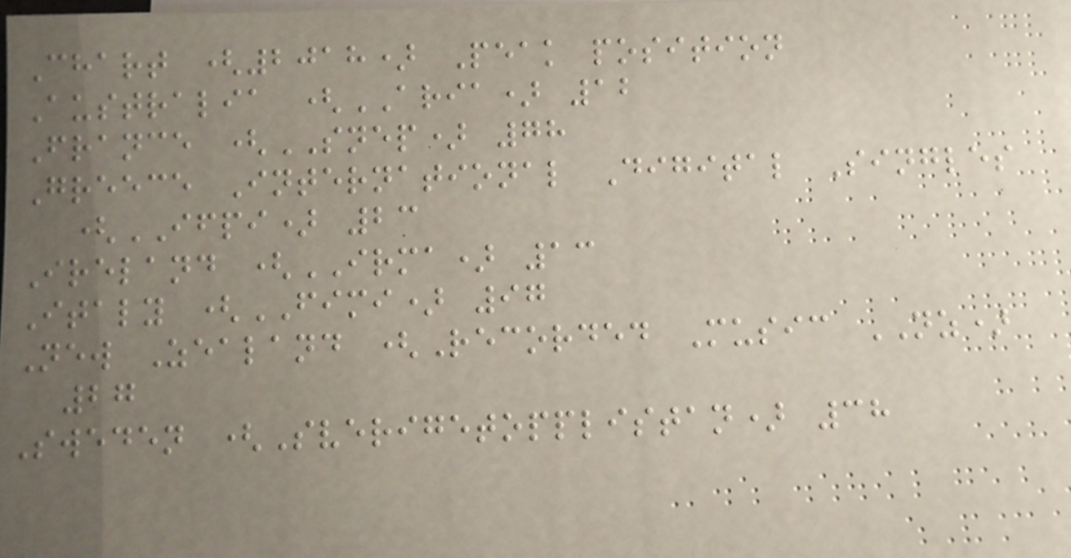Chart (2018) Peak position
Australia (ARIA) 12
France (SNEP) 78
Greece International Digital Singles
(IFPI) 23
Ireland (IRMA) 13
Italy (FIMI) 97
New Zealand (Recorded Music NZ)
27
Sweden (Sverigetopplistan) 38
